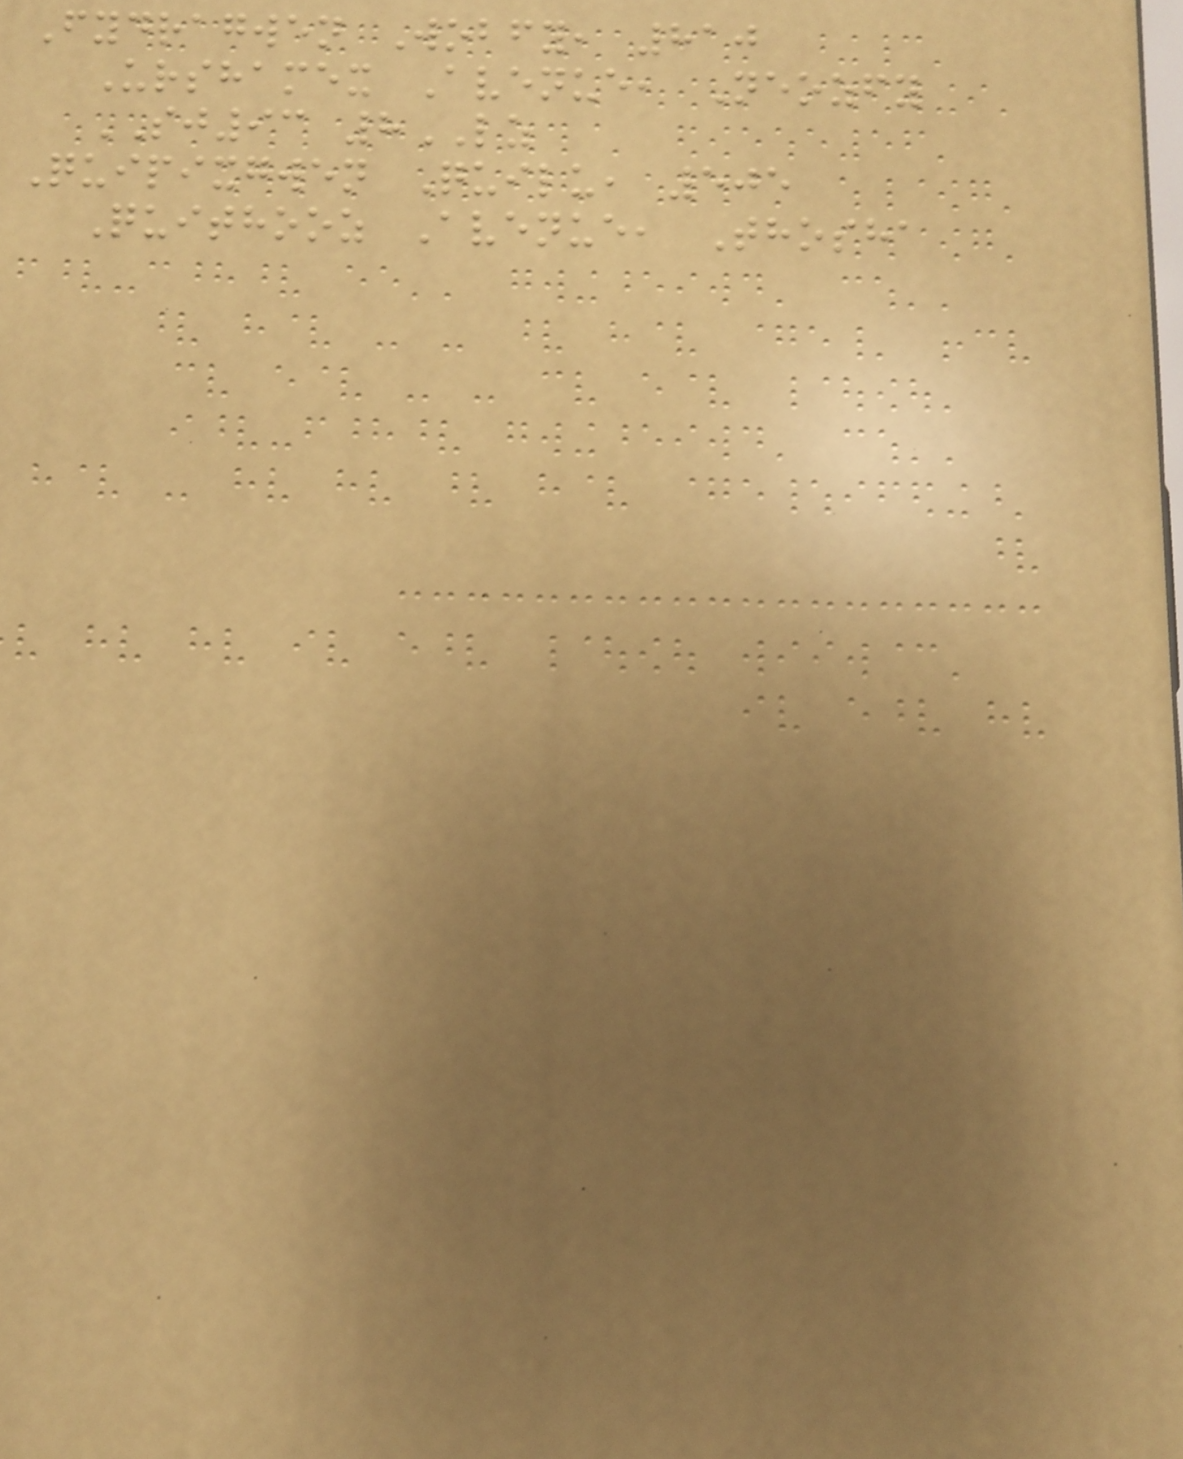Fydragwen Wobfy, 810
Urshamex Avenue, Neozfy
SJ93 8LZ
Quipixgwen Quilu, 505
Quithooz Avenue, Thosha
